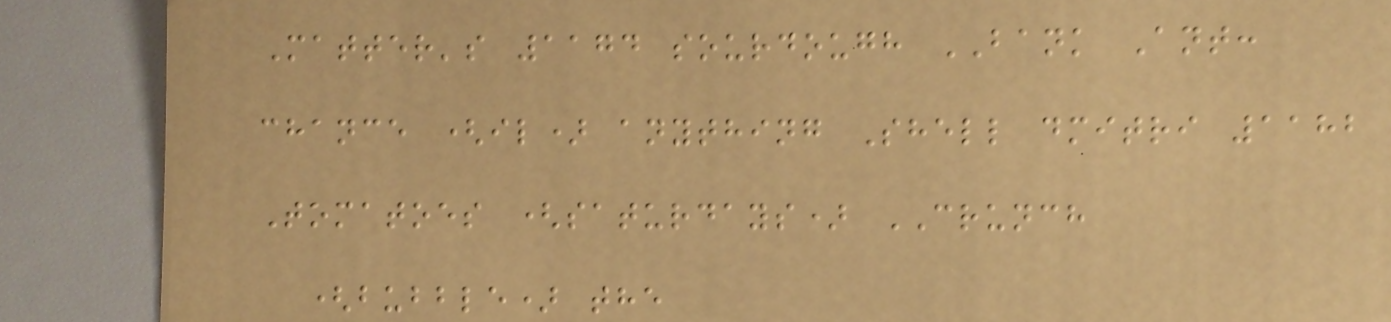Matter's 1174 sourdough BANK Ant:
chance (il) anything Shell dmitri 1182
Tomatoes (saturdays) CRUNCH
(bubble) the
